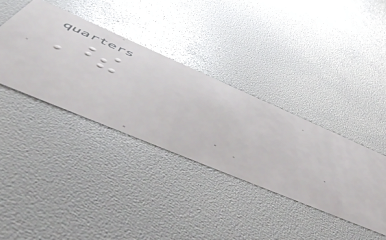These
